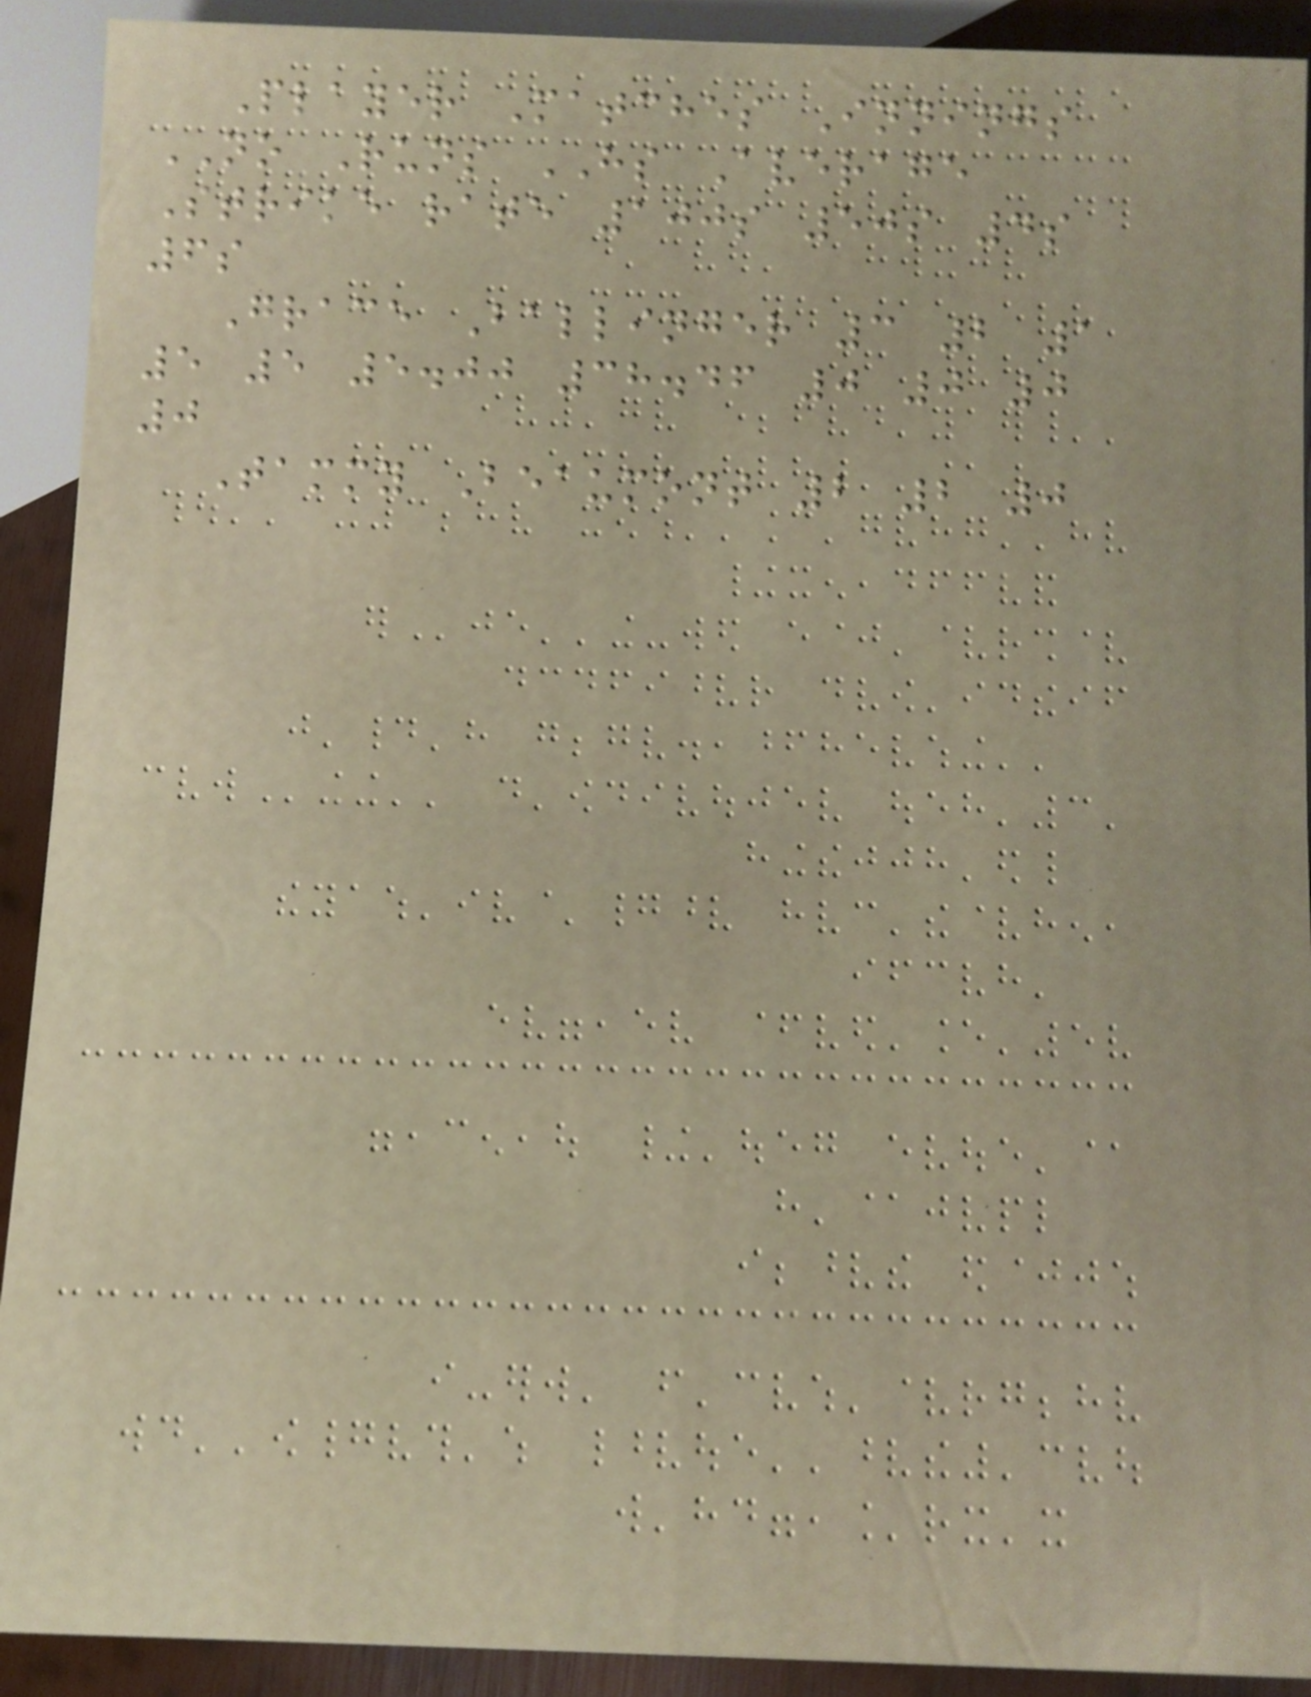Player Matches Innings
NO Runs HS Average
Strike rate 100s 50s 4s
6s
Grace Ballinger 3 2 1
5 5 5.00 38.46 0 0 0
0
Tammy Beaumont 2 2 0
